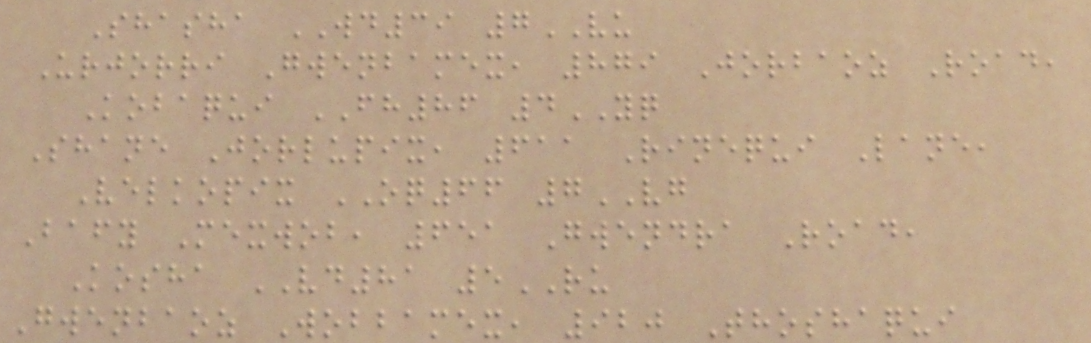Shasha WD39 7VU
Urjorri Gwenbamex, 879 Jorbaoz Road,
Kobaqui FH86 4YQ
Shane Jorlupix, 611 Rinequi Lane,
Velkopix OQ66 7VG
Bafy Mexwob, 651 Gwendra Road,
Kosha VD81 5RU
Gwenbaoz Wobbamex, 920 Thoshaqui
